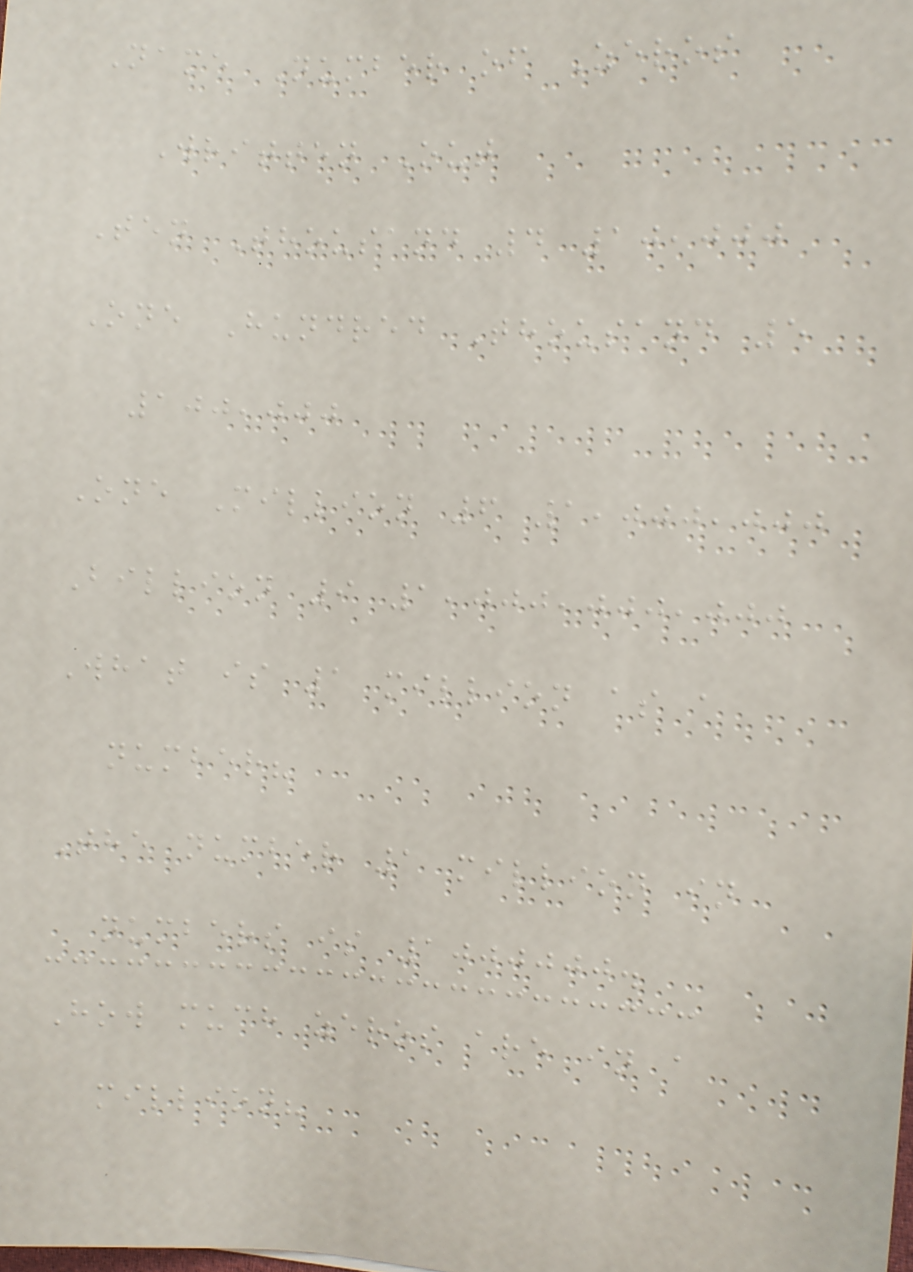Name Number of Zeros
Written Out
Ten Thousand 4 10,000
One Hundred Thousand 5
100,000
One Million 6 1,000,000
Billion 9 1,000,000,000
What is 1 million as a
number?
The number 1 million in
numbers is 1000000.
How much zeros are in a
million?
